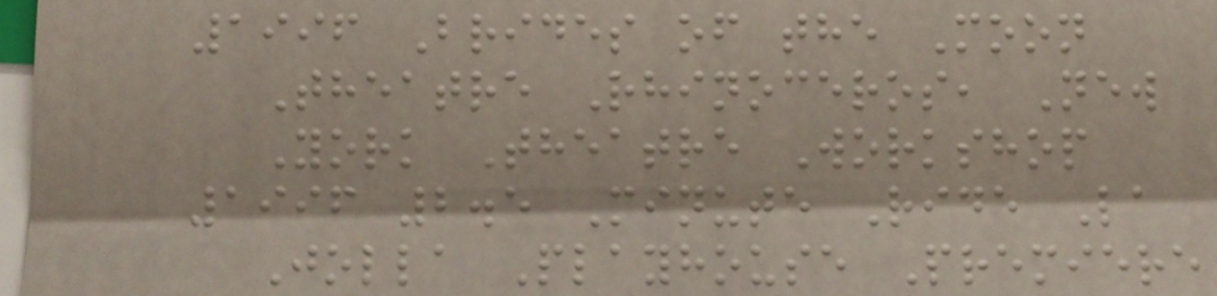1996 Brides of the Moon
Theatre Rhinoceros, New
York Theatre Workshop
1996 2.5 Minute Ride La
Jolla Playhouse Premiere
